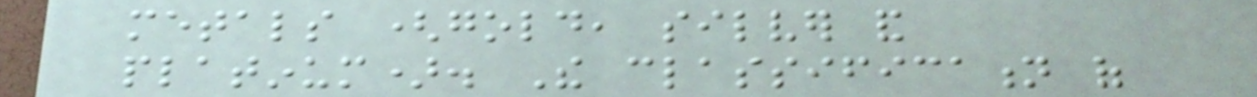metals (gold, silver and
platinum). The classification of
